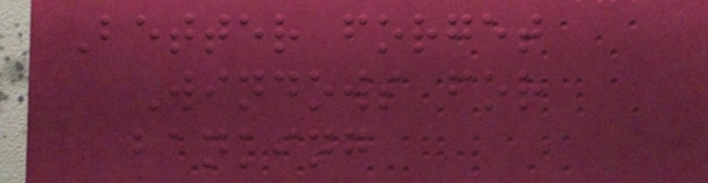Better forget
Windows for
banking
